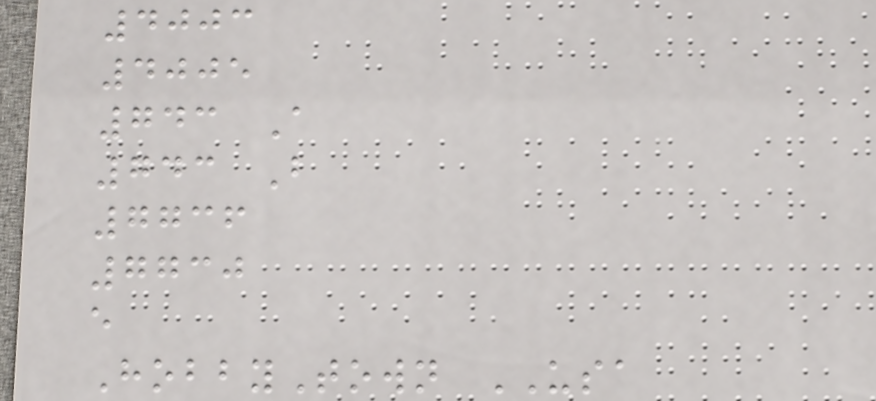4003
4005
743 A
743 B
7736
7730
e
HobbyTown USA
